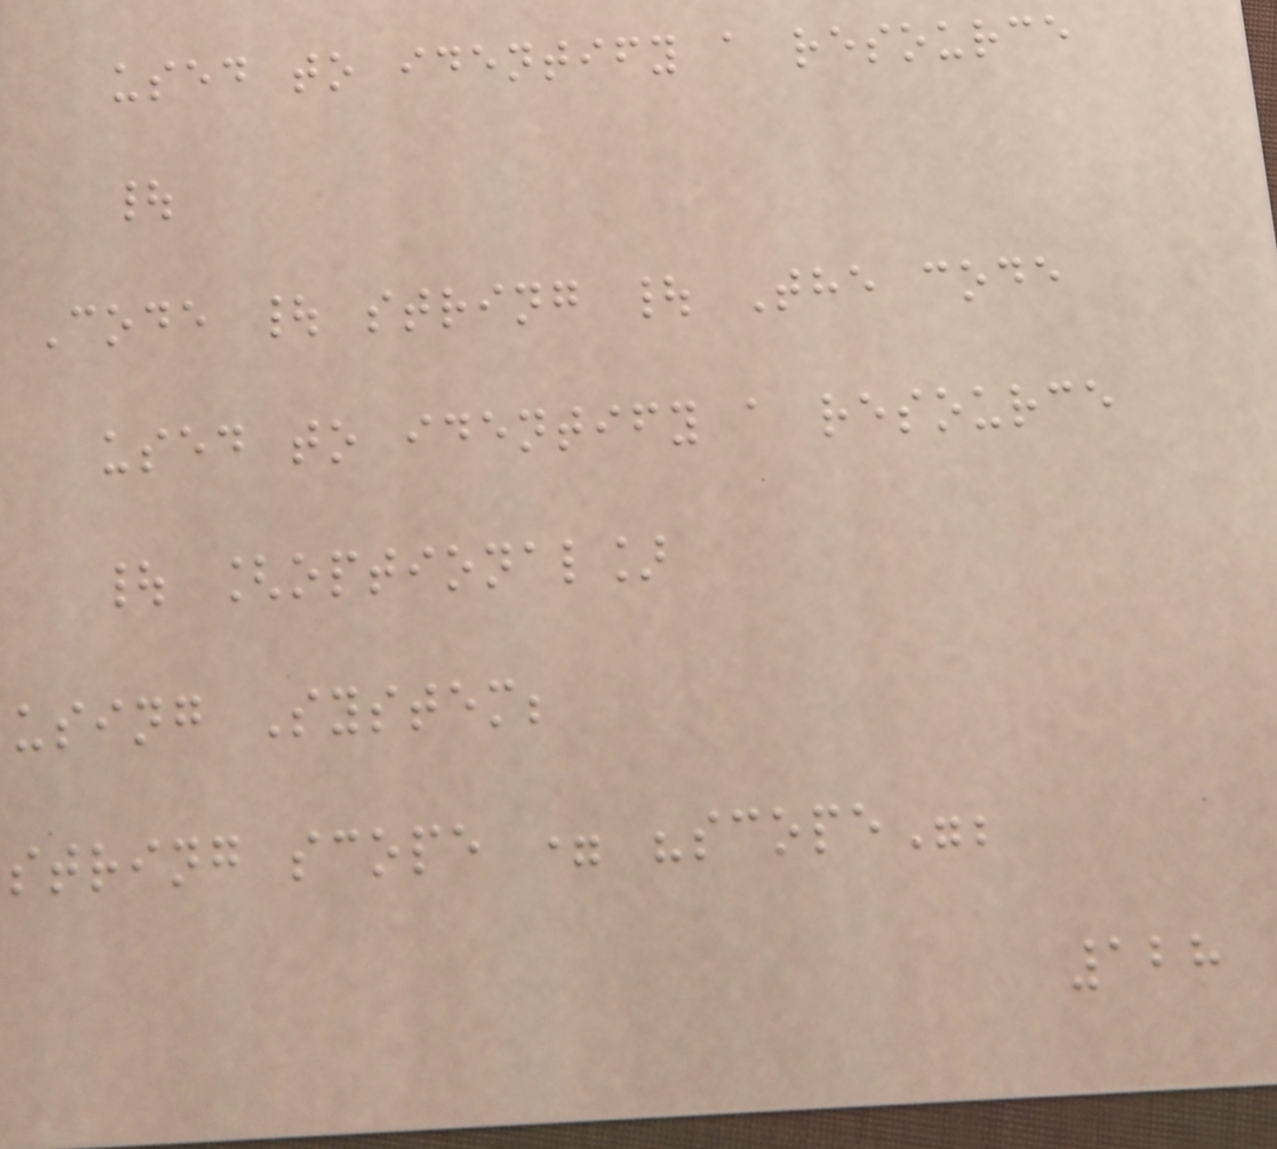used to identify a resource
|
Code | string | The code
used to identify a resource
| [optional]
using System;
string scope = "scope";
128
